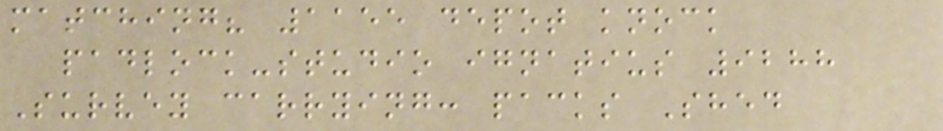matching? 1155 depot knock
padlock-studio ignatius 9288
Survey carrying: packs Shed
